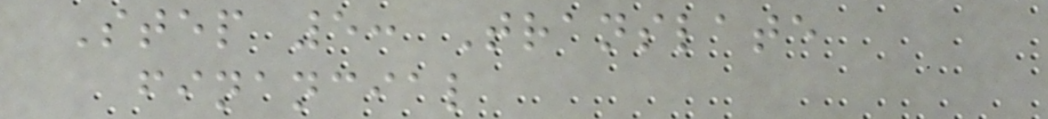Step 5: Translate
financial
